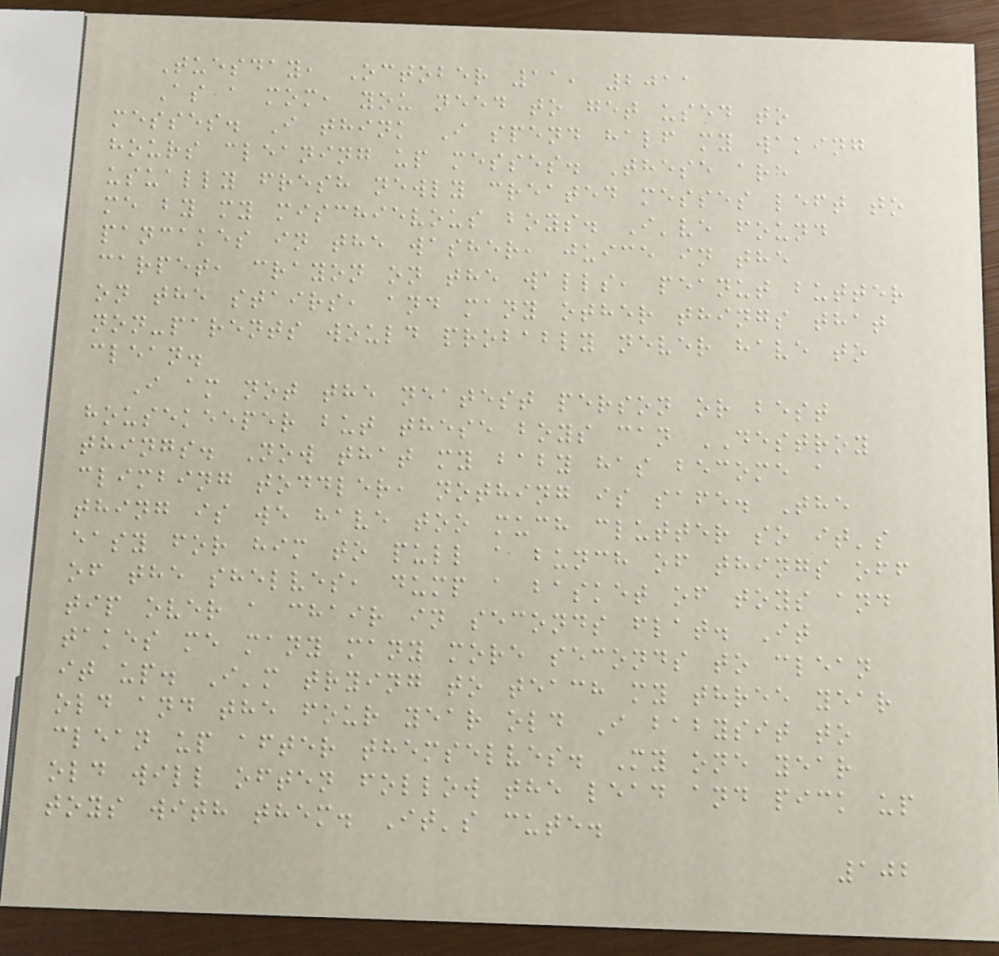Tuesday, October 11, 2011
As a mom, you need to get used to
messes. I think I spend half my waking
hours cleaning up messes. These are
usually fresh newly created messes left to
me by my mischievous boys. I've found
pancakes in the washer, juice in the
carpet, crayon on the walls, peanut butter
on the stairs, and many other things that
non-parents would probably never have to
clean.
I am not the neatest person or best
housekeeper but these boys can DESTROY
things. Now that my baby has become a
climbing toddler, nothing is safe. The
thing is we have too much clutter so it's
easy for him to pull a bunch of things off
of the shelves, dump a basket of toys and
tip over a chair in seconds flat. It
takes me many many more seconds to clean
it up. I'm trying to teach my three year
old and the four year old I babysit to
clean up after themselves. My one year
old will often follow the lead and pick up
toys with them. It's cute.
102
